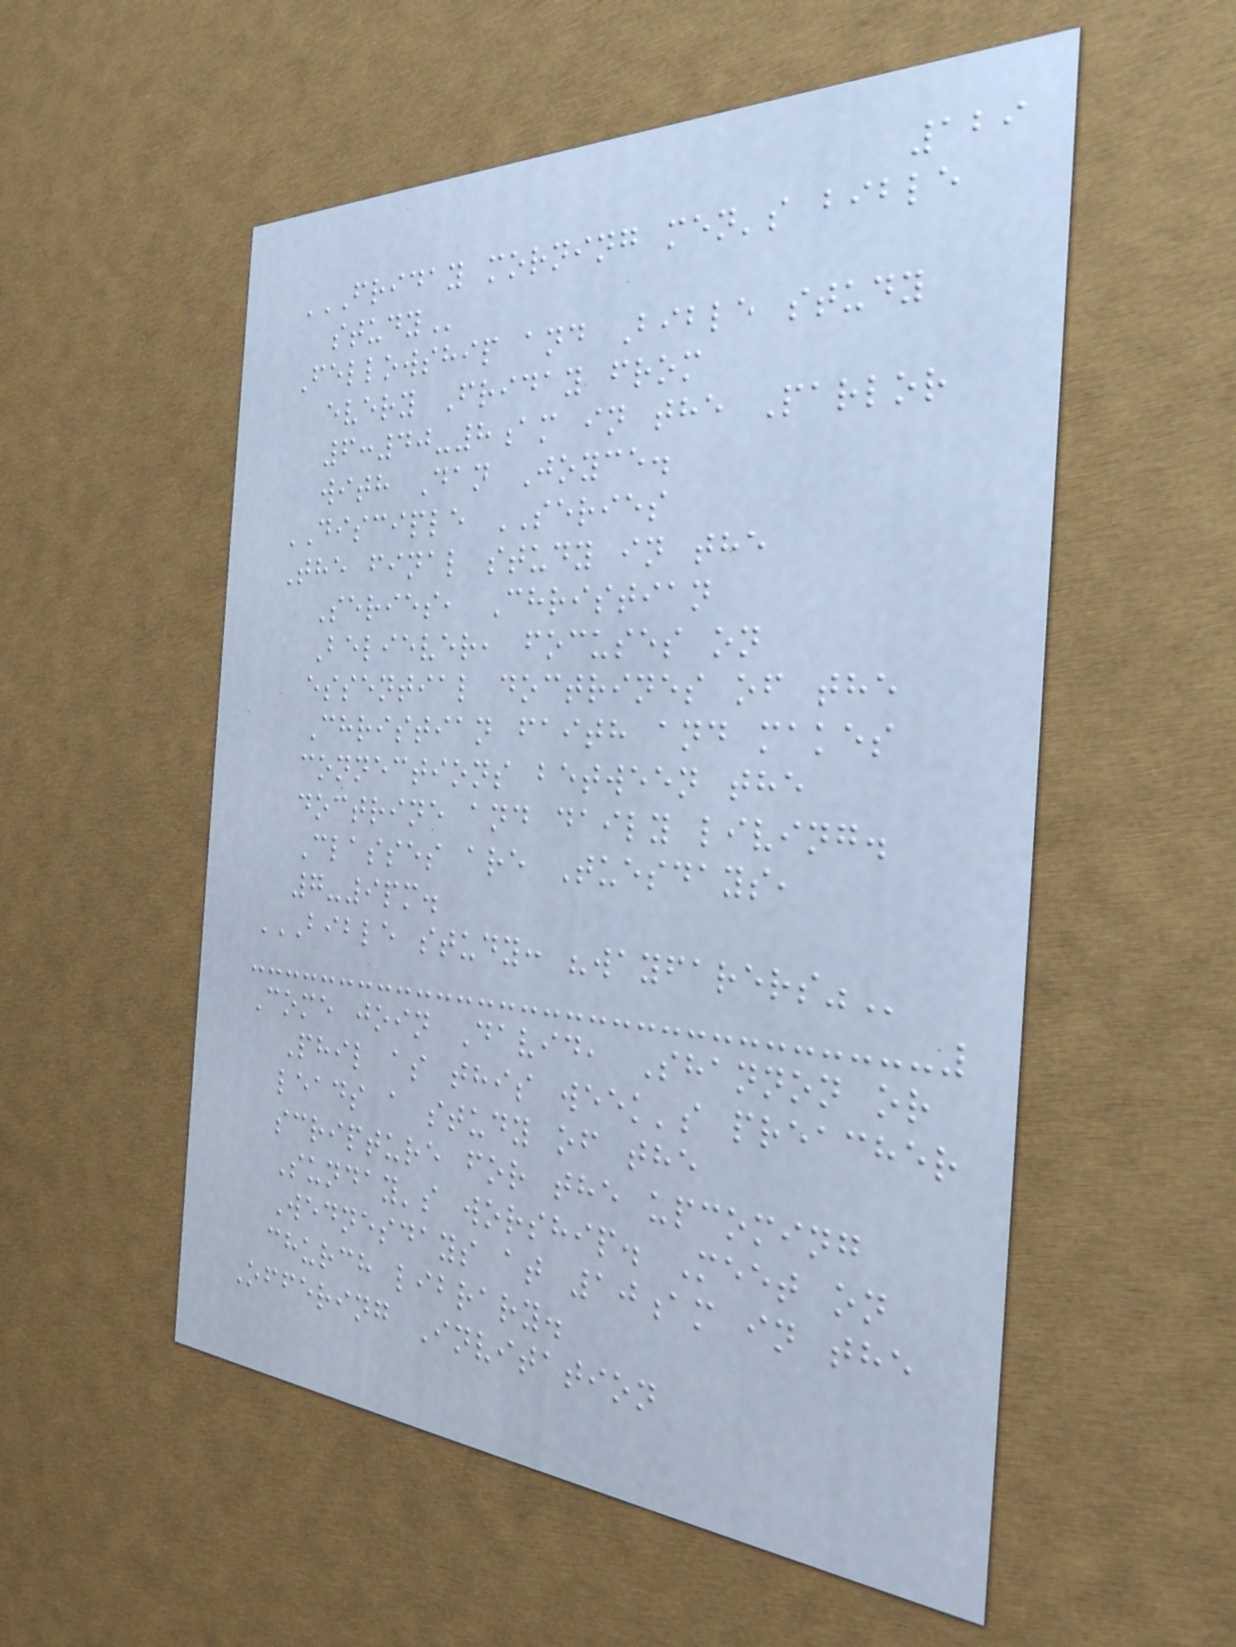129
FRIDAY MORNING MEN'S BIBLE
STUDY
Fellowship and Bible study
every Friday from
6:40-8am in the Parlor
with Dan Joyce.
DISCIPLE SERIES
The final study in the
Series, Christian
Believer, focuses on
essential doctrines of the
Christian faith and makes
connections between the
doctrine and daily living.
Classes are Tuesdays,
7-9pm.
BIBLE STUDY: "WAYFARERS"
Come join David, Shannon or
Phil as this week's preacher
leads a study of the
scripture for the upcoming
Sunday's worship. Meet on
Wednesdays at 10am in the
church library.
Offering Invitation
